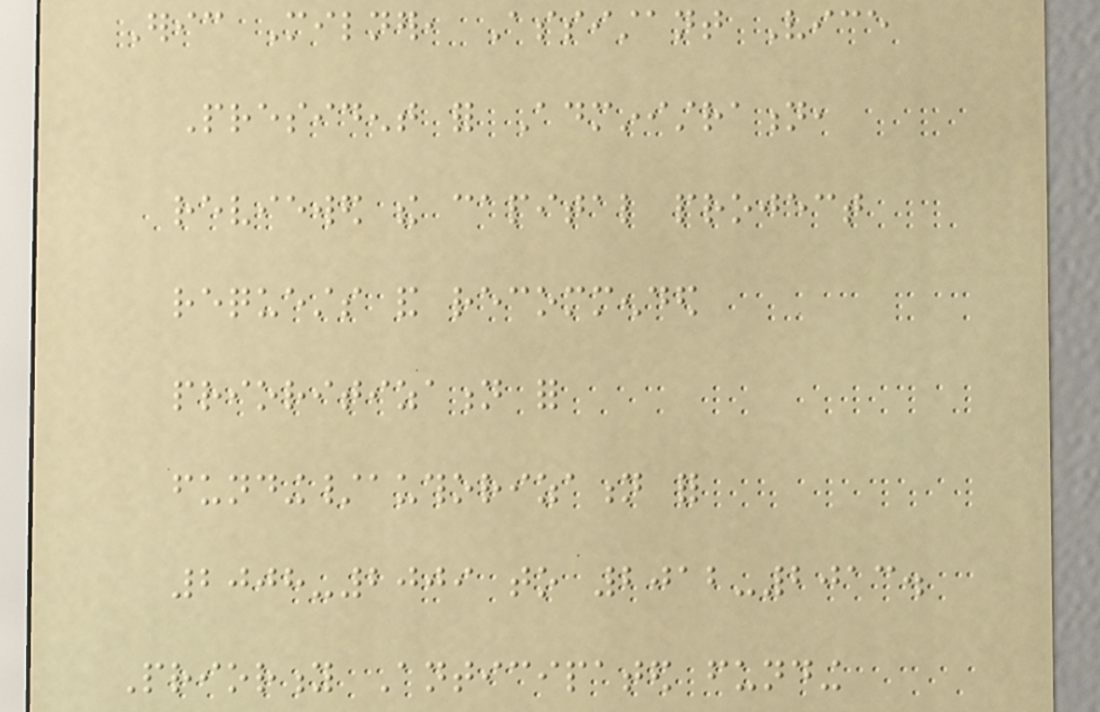Eric Milner, Assistant Vice
President for Administration,
reviewed the capital project
requests and recommended
prioritization for
funding/authorization for
2008-2009 to 2012-2013.
Priority Anticipated funding
